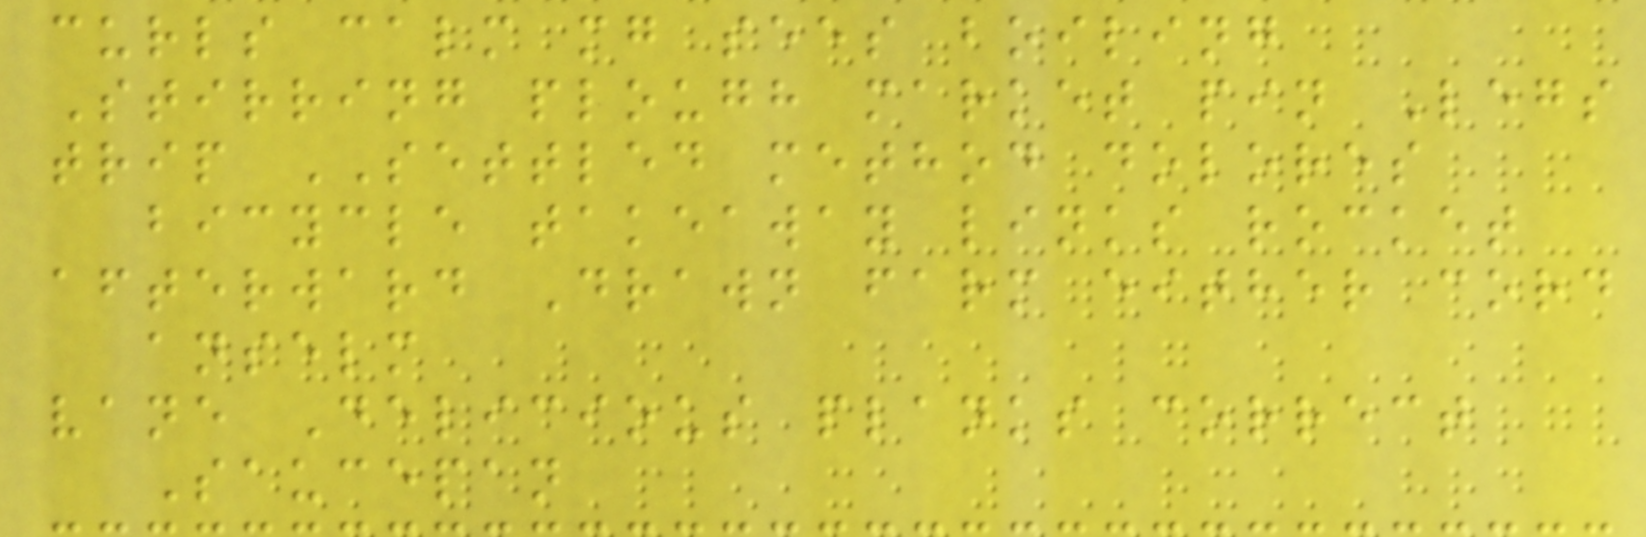curls calm mg sees boiling
Stirring plough market pin Legs
trip SETTLED method dolores
bicycle takeaway links rocket
afterward Drawn farm either cord
anselm
vane Delicious planks correct
Saucepan
